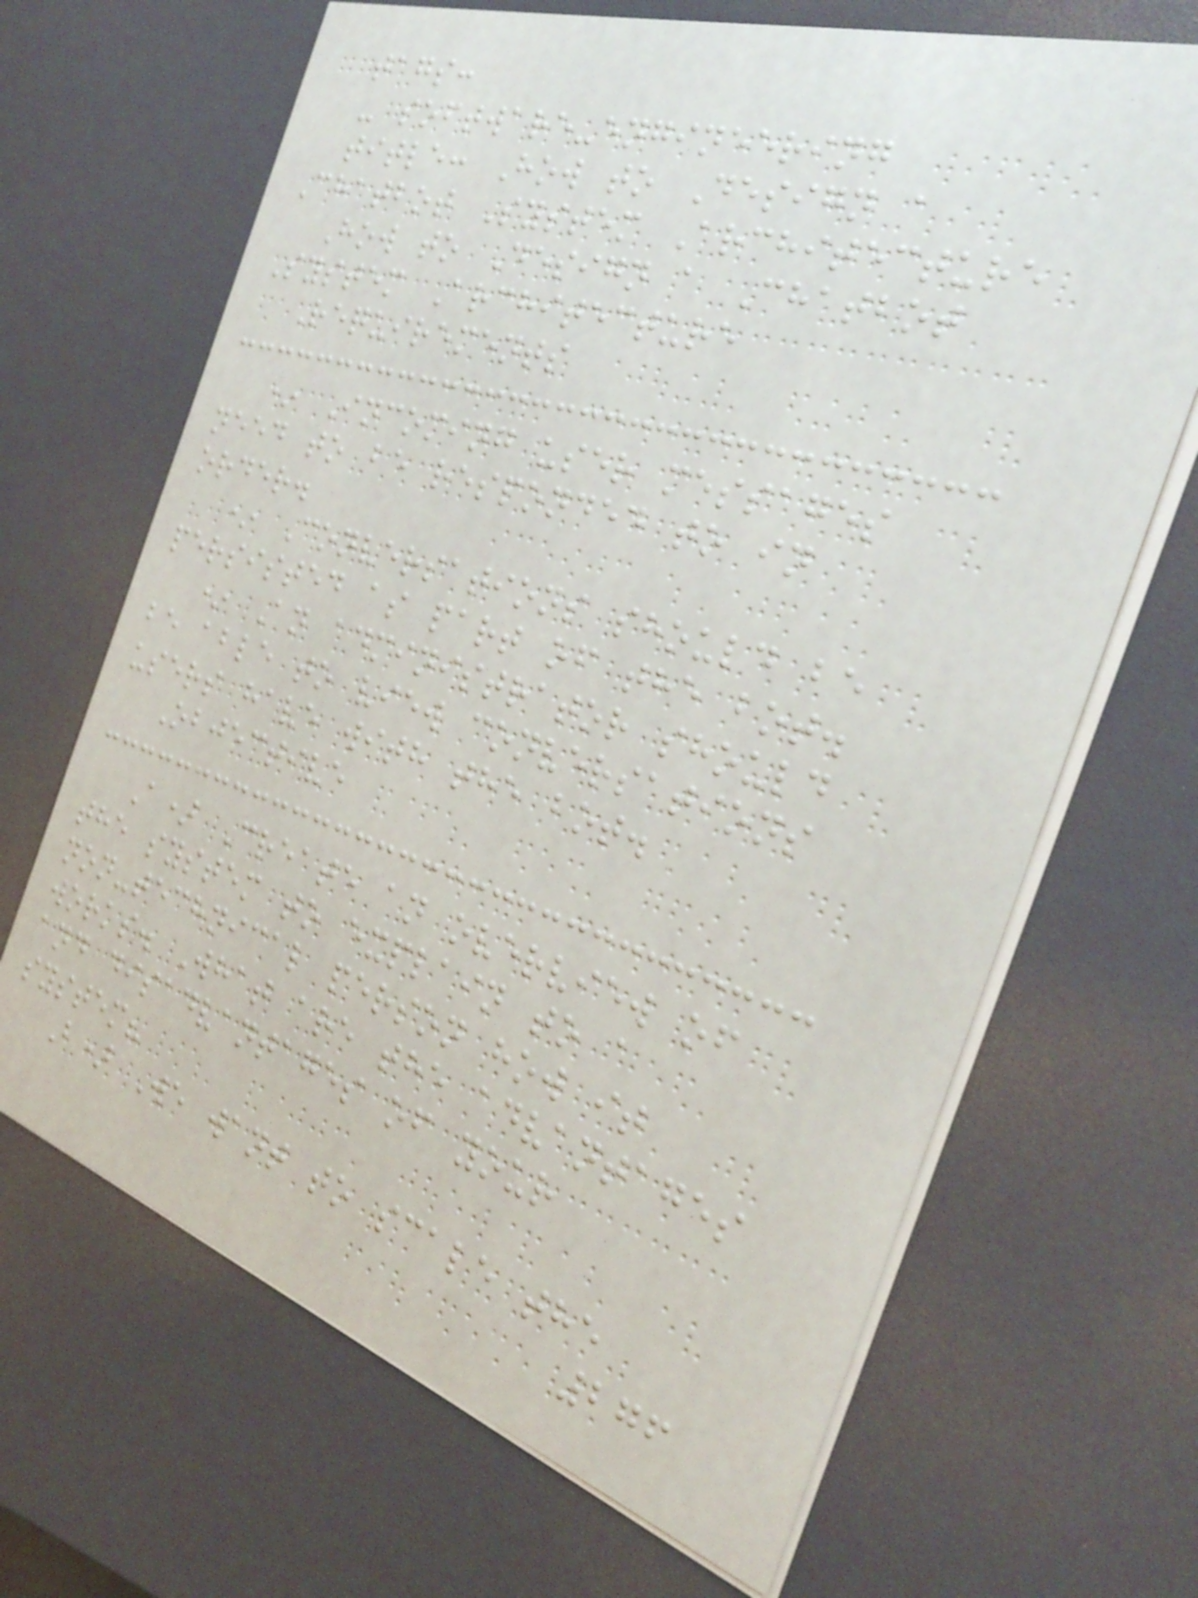tags:
- software-engineering
title: How to Design a
Chatbot System Architecture
How to Design a Chatbot
System Architecture
Requirements
* Incoming user messages
need to be responded to in
order.
* Conversations should be
persisted as part of the bot.
* An administrator should
be able to view conversations
users have with the bot.
Objective
A) Create an overview of
the system to explain to a
non-technical person how it
works. What are the advantages
and disadvantages of your
system?
B) We want to scale the
276
